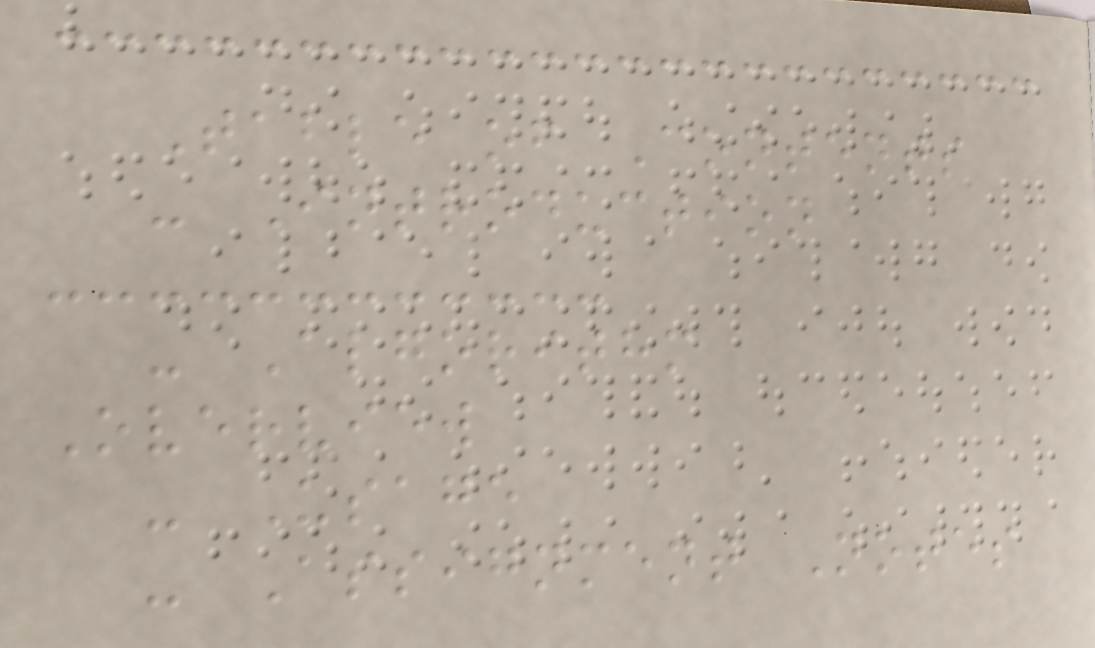Table of Contents
- Introduction
- Algorithm
Overview
- Usage
- Assignment Notes
